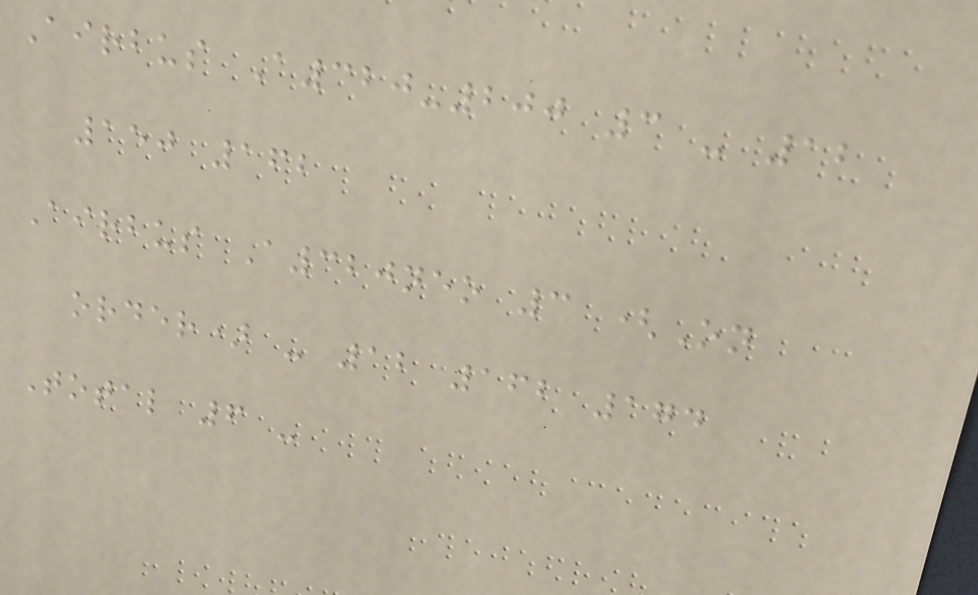Airbus A320-200 3 - 12
150 162
Airbus A320neo 3 (On
order) - 12 162 174
Total 6 -
